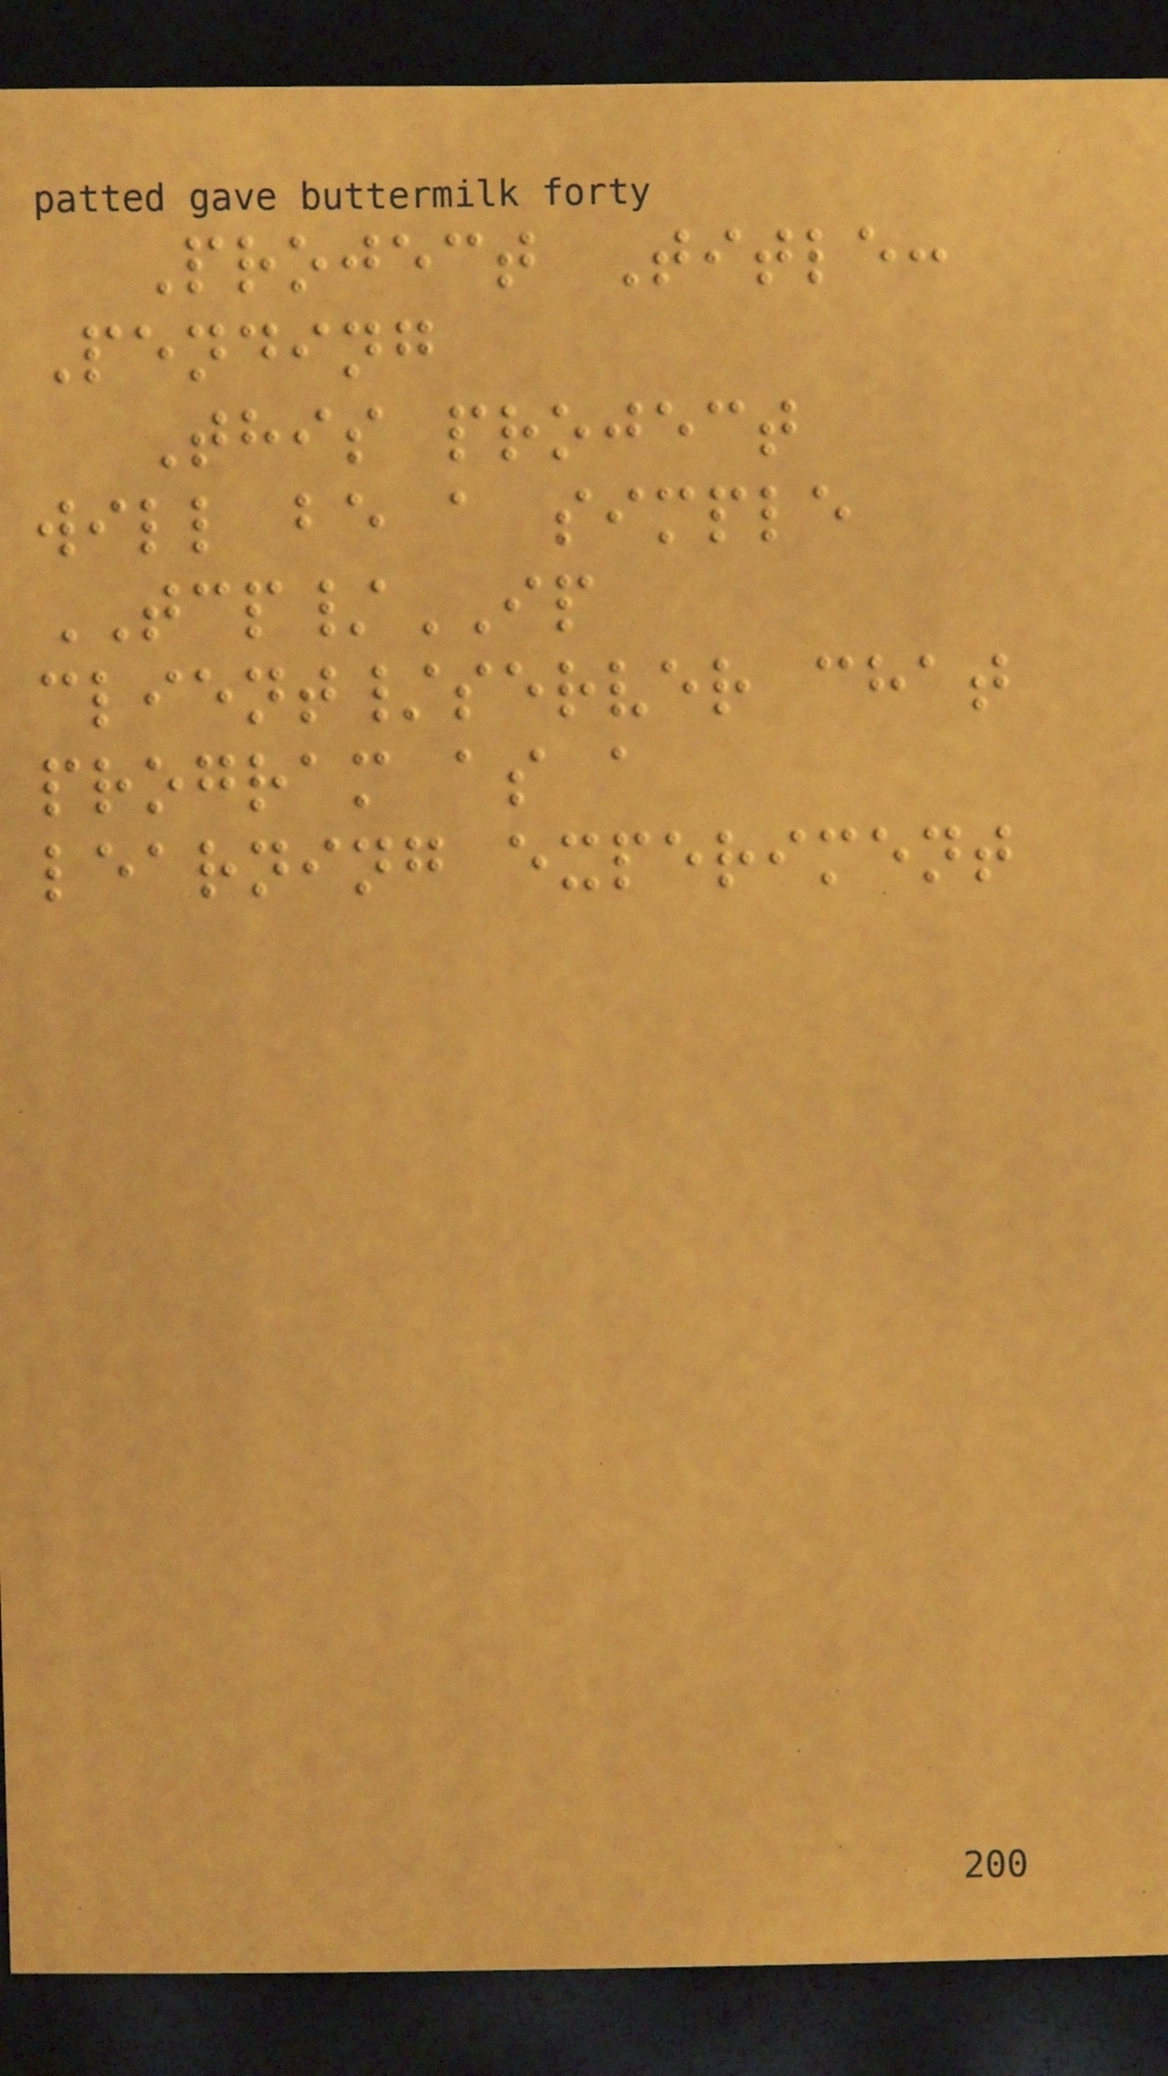Project Title:
Pending
This project
will be a simple
TCP/IP
client/server chat
program as a
learning experiment
